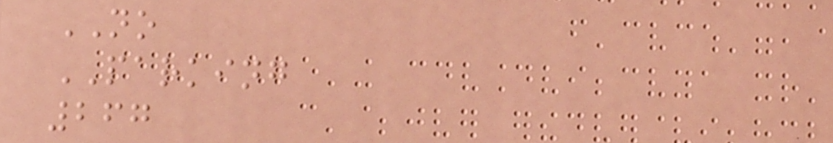NO
PARKING
267
